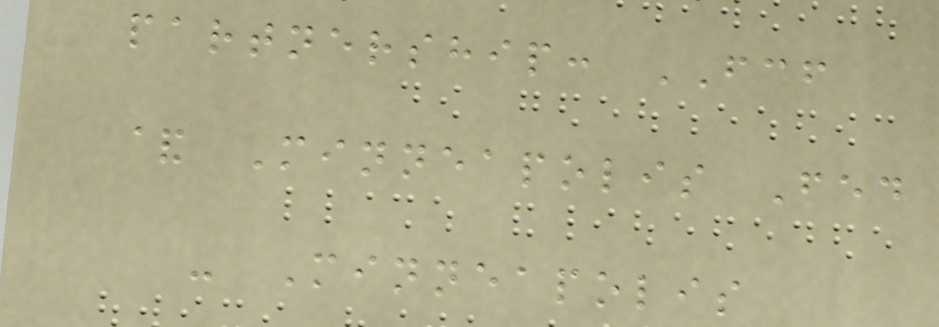partnership: FCF
& Minneapolis Fed
- Minneapolis
